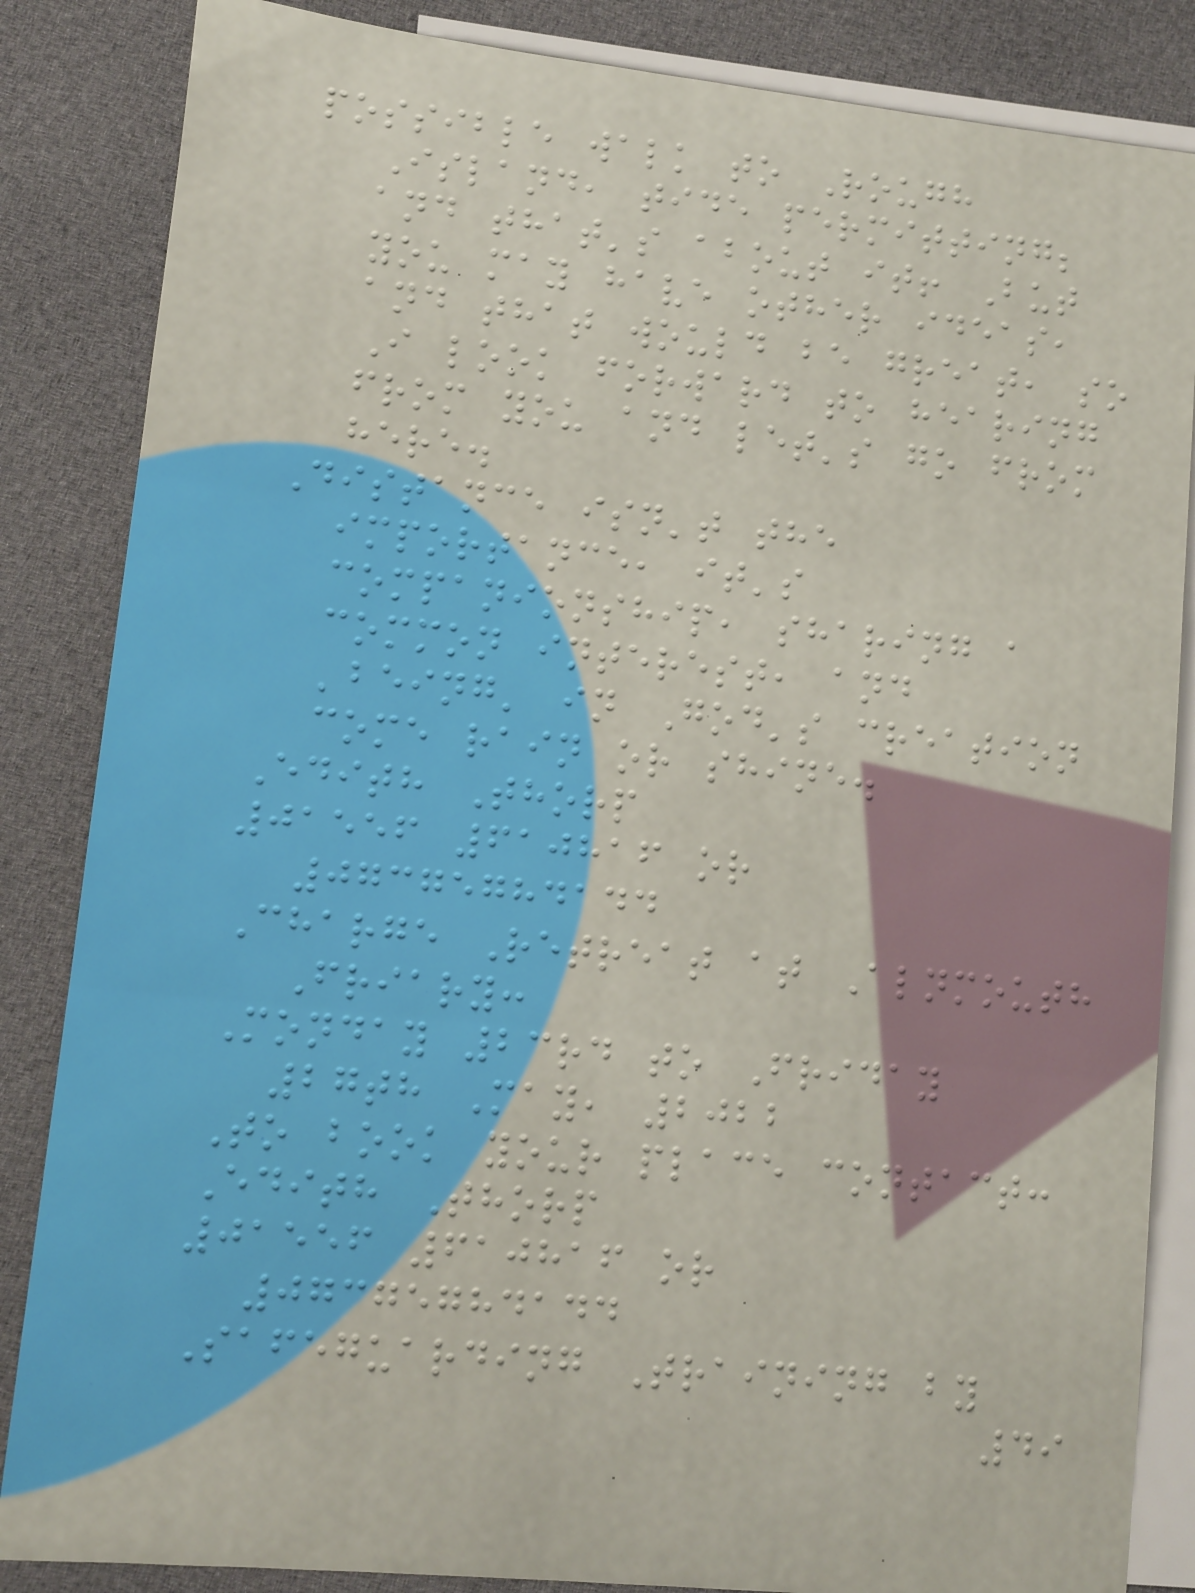possible walk to Rough
Island, tide permitting;
and that's about it! But
you may have other ideas,
and that would be great, so
I look forward to hearing
from you and let's go from
here.
Distance isn't the
importance, it's
companionship, sharing a
common interest, and
'being' in God's creation
come rain or shine.
Edith Thorp
01556 610816 or
07375784144
Charge Retreat at Alnmouth
Friary:
Monday 23rd to Friday
27th May, 2022
To book your place contact:
Edith Thorp
01556 610816 or
07375784144
Safeguarding Training by
49
